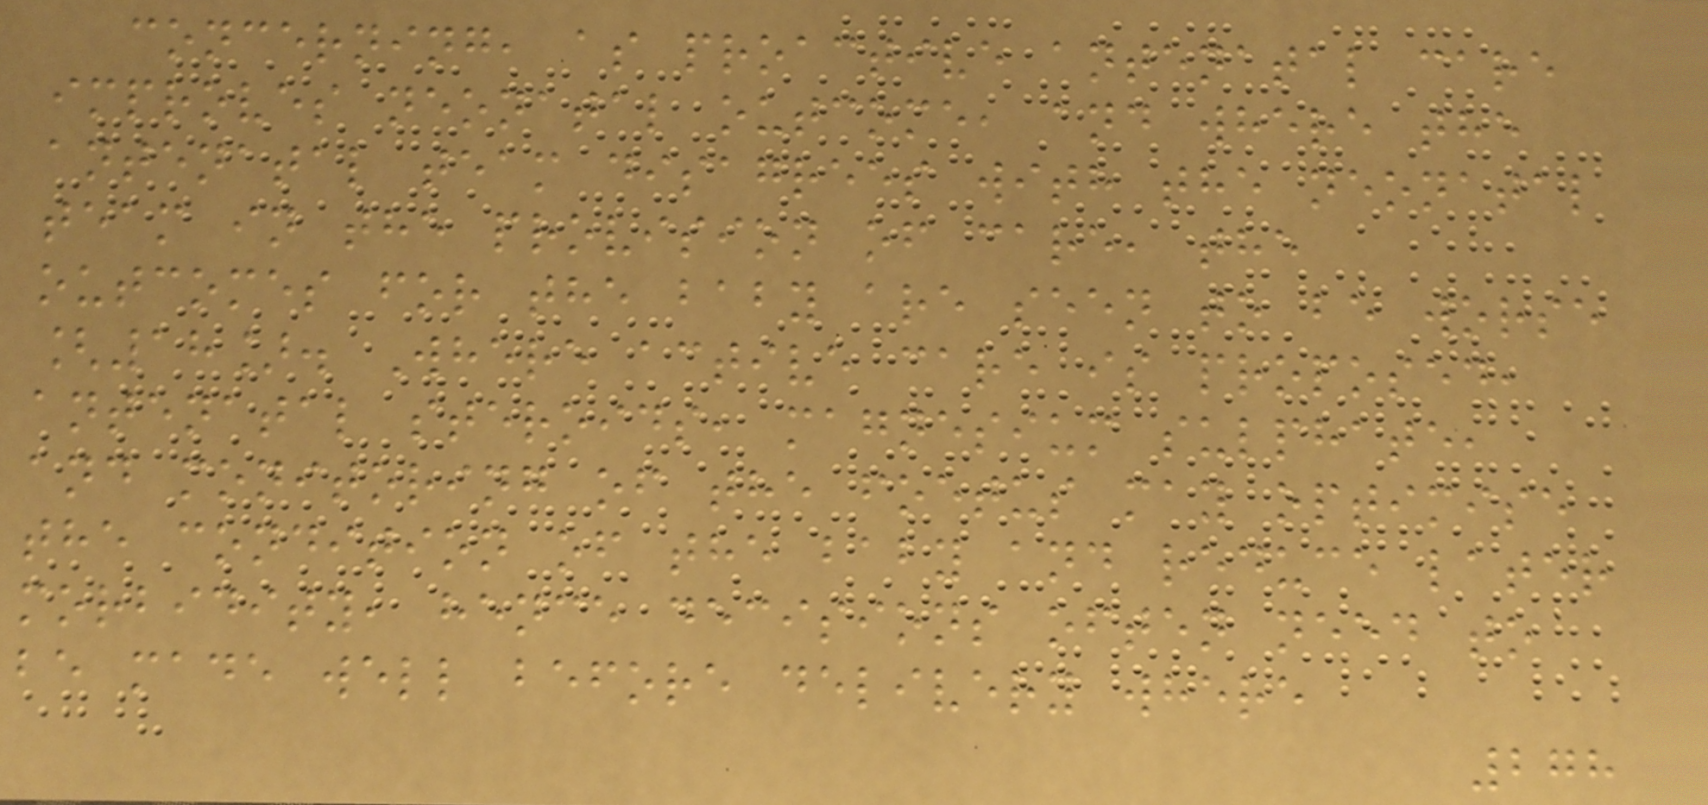concerning, as proactive antenatal care
improves neonatal outcome, and where the
antenatal team disagrees with the neonatal
team in the provision of care, the
outcomes for the baby are seen to be worse
[18]. Where active care is proposed,
antenatal steroids, magnesium sulphate,
and monitoring of the foetus may optimise
the condition of the baby and reduce later
morbidity, hence decisions often need to
be made well before delivery where
278
